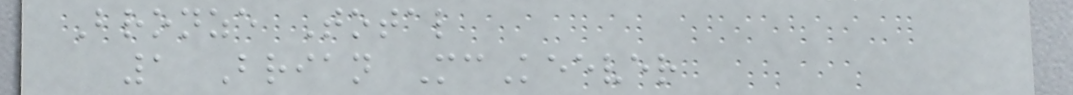Bronze Total
1 Brian McKeever
